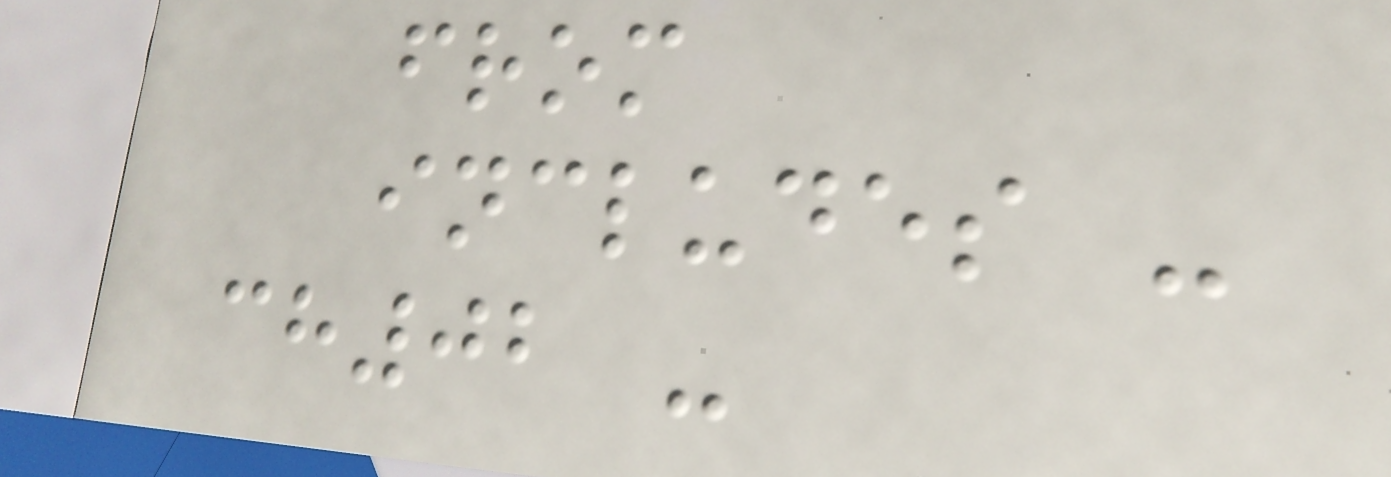from
includes -
ch02 -
